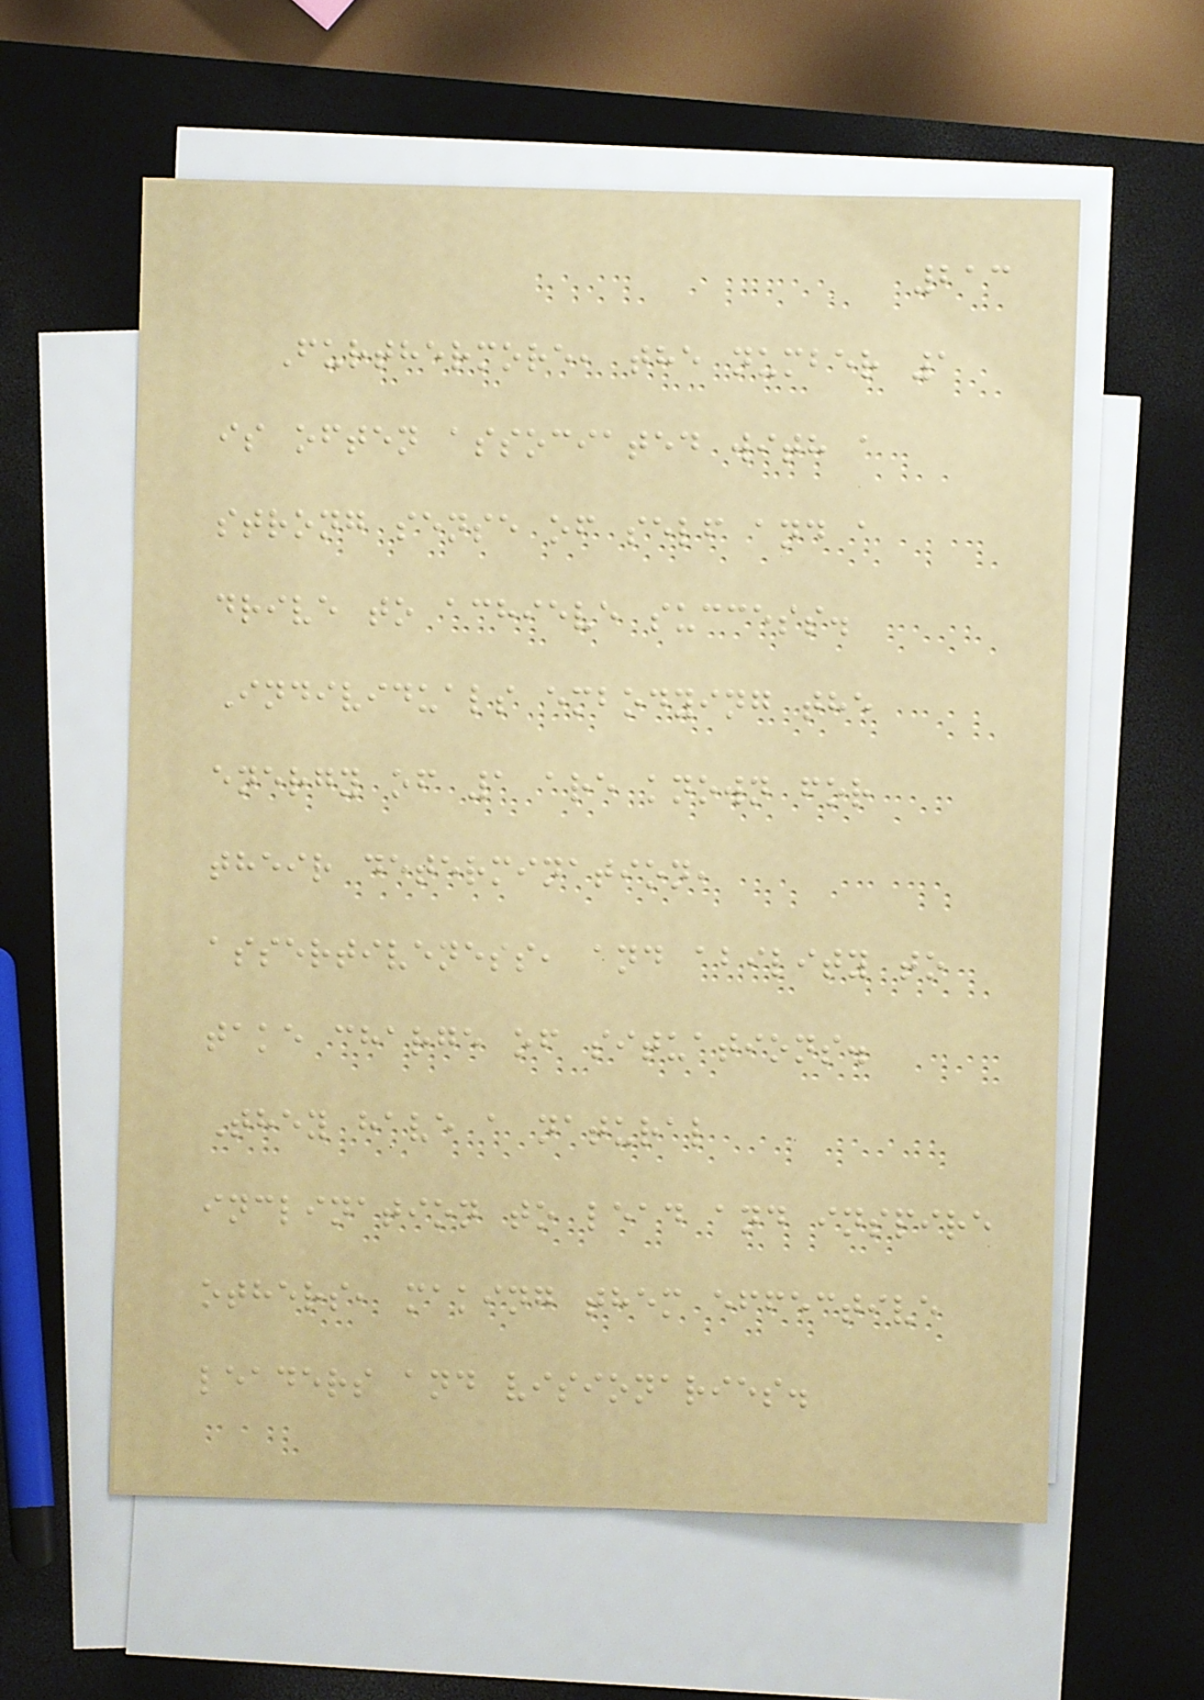213
Furthermore, the number 1
is often associated with a
strong sense of self and a
drive to achieve success.
Individuals embodying the
energy of 1 are known for
their determination,
assertiveness, and ability to
take charge of situations.
They have a natural
inclination to lead and inspire
others, making them effective
leaders and visionaries.
